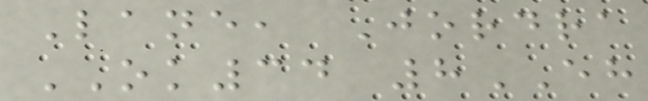Lane, Jordra
OK34 8EH
